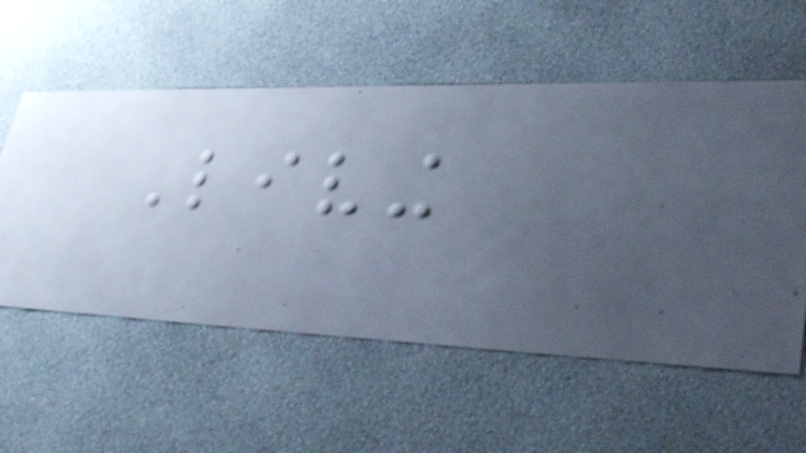Living
